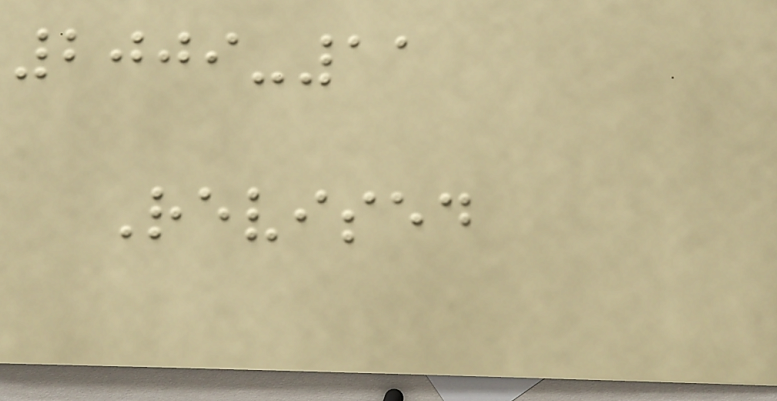2009-11
Revised
